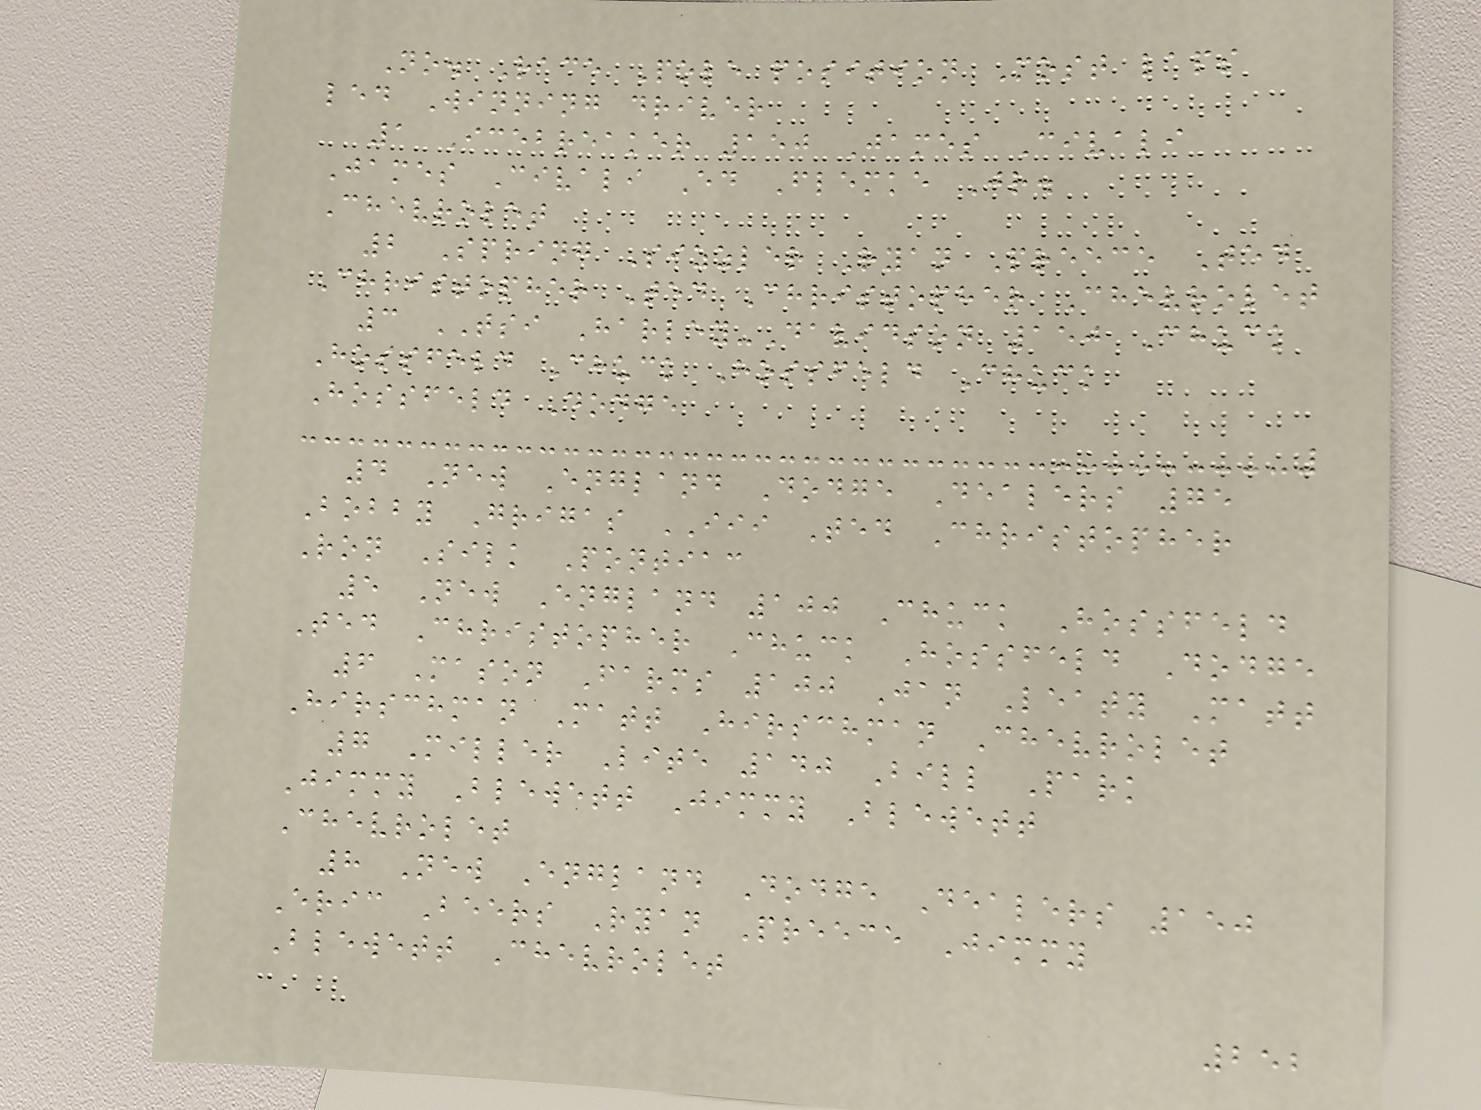No. Race Pole position Most laps
led Winning driver
1 Icebreaker 150 James Civali
James Civali Ed Flemke Jr.
Chevrolet
2 Spring Sizzler Ryan Preece Ted
Christopher Ted Christopher Chevrolet
3 TSI Harley-Davidson 150 Chuck
Hossfeld Chuck Hossfeld Chuck
Hossfeld Dodge
4 New England Dodge Dealers 75
Bobby Grigas III Ted Christopher
Ron Silk Pontiac
5 New England 100 Chuck Hossfeld
Ted Christopher Chuck Hossfeld Dodge
6 Mason Farms 100 Jan Leaty Matt
Hirschman Matt Hirschman Chevrolet
7 Miller Lite 140 Bill Park
Jimmy Blewett Jimmy Blewett
Chevrolet
8 New England Dodge Dealers 150
Eric Beers Ryan Preece Jimmy
Blewett Chevrolet
252
